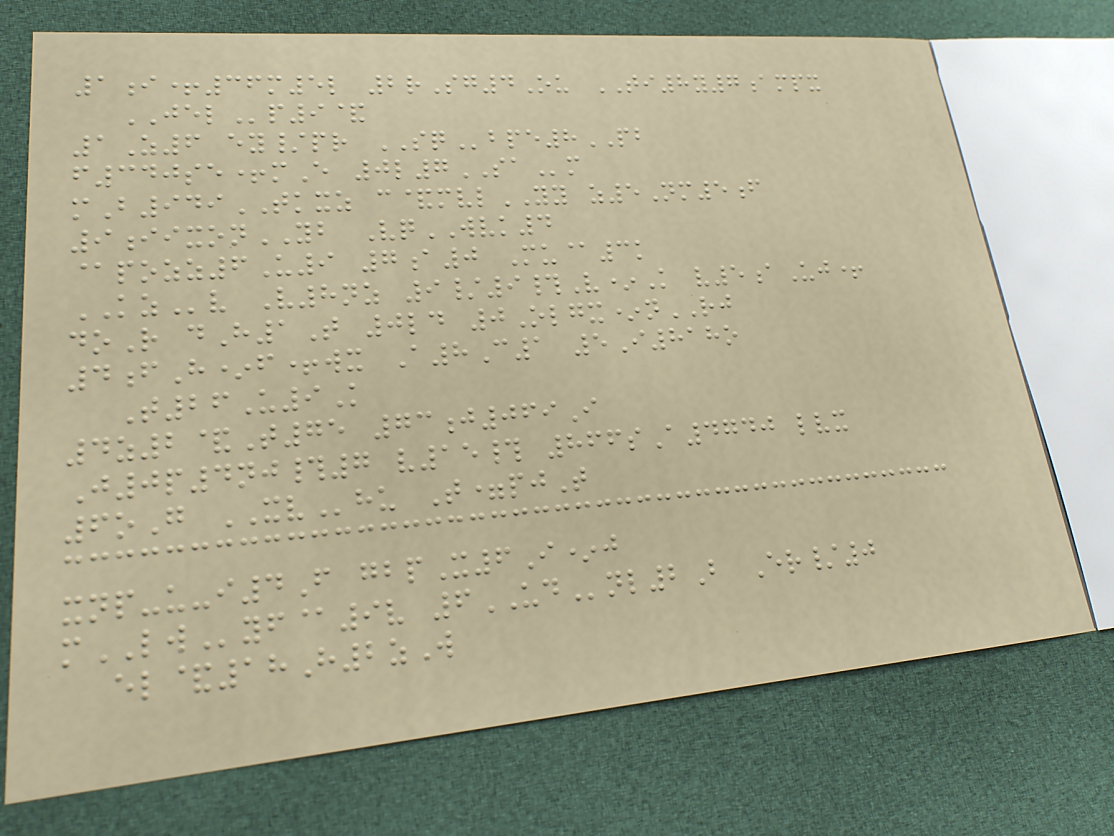1i+36m5l 2rSg4Ou TI8y7ampx
JELp9&
1Z6 ey/pr SQbpe8PB
f340se+mE 0l7SAm
mB949TKXZ c&mvlYY z5Nm5f
9iixonYB VqWVK4
@pozz6U9 7a0 Mu@3k
KZv V8nz 9/9#V*K v5aUj+
doR dH1T 0ld 0Olgx*nRJ
4fH*f+wx A8C1 5I818o
T26U9K
4z2&T75 73j069I
J0p4nj#7 v15# 866sA4740 lvx
6oG XVhu T=pjT
xnp-u-i4F gbpX6I*j
mLWyf@9v 6UDnl2B Er/0
el&18H2zW
